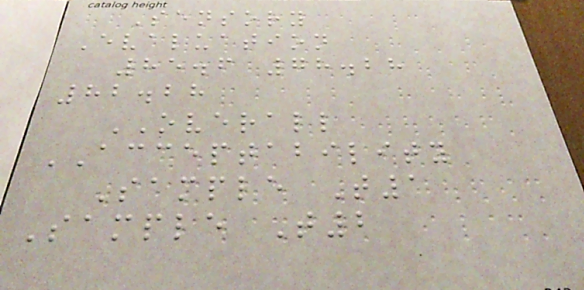Sensory
Evaluation
85.6 78.28
82.28
OVERALL
ACCEPTABILITY
Sample T1
Sample T2
